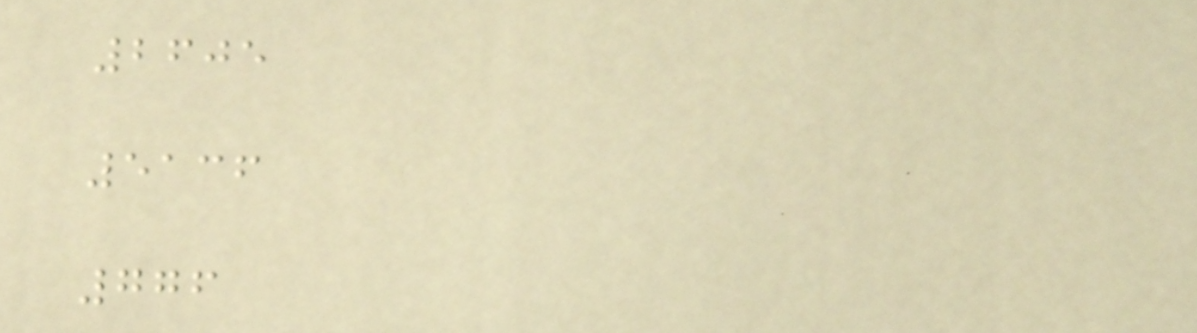2605
5136
776
